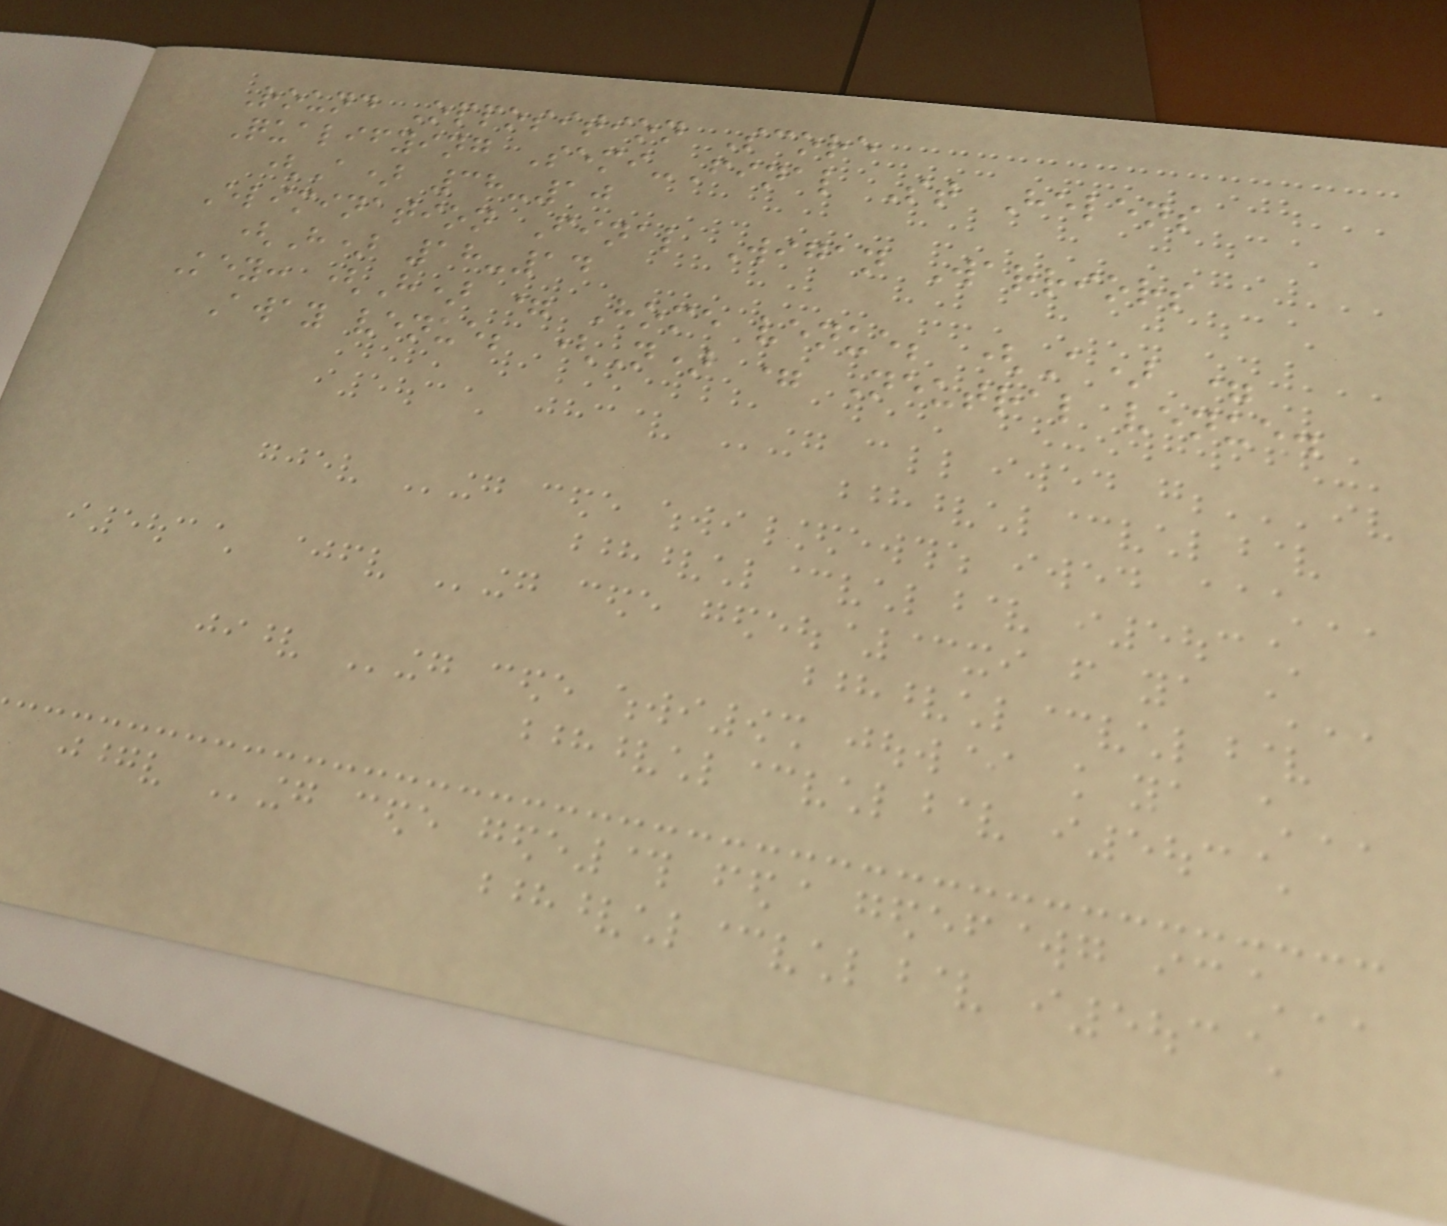Round Opposition Score
Qualifying Semi-Final St Helens
(A) 38-10
Elimination Final Wigan Warriors
(H) 18-14
Key: (H) = Home venue; (A) =
Away venue; (N) = Neutral venue.
